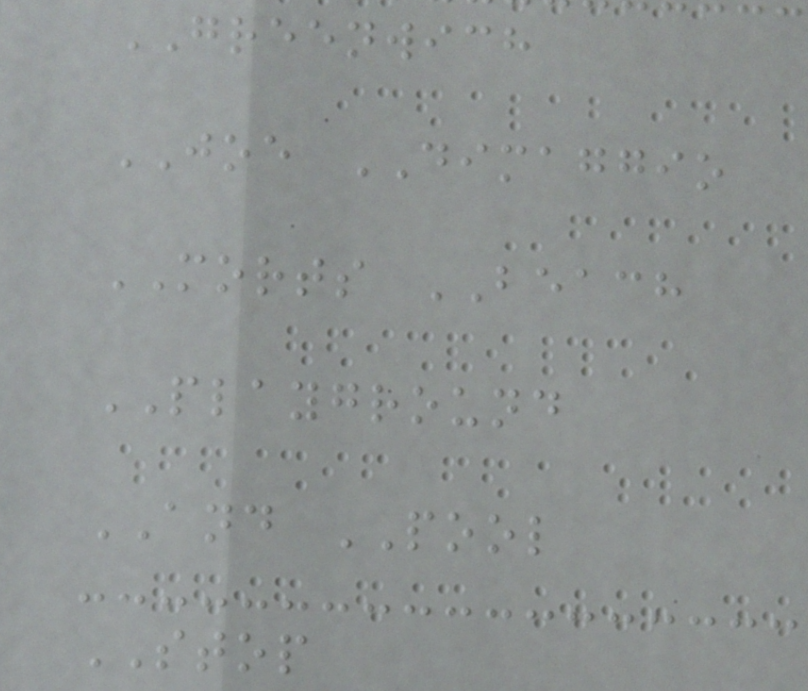GREENWICH
JOE DIMAGGIO
MORTS BEACH
PLAYGROUND
AND POOL
STOP
